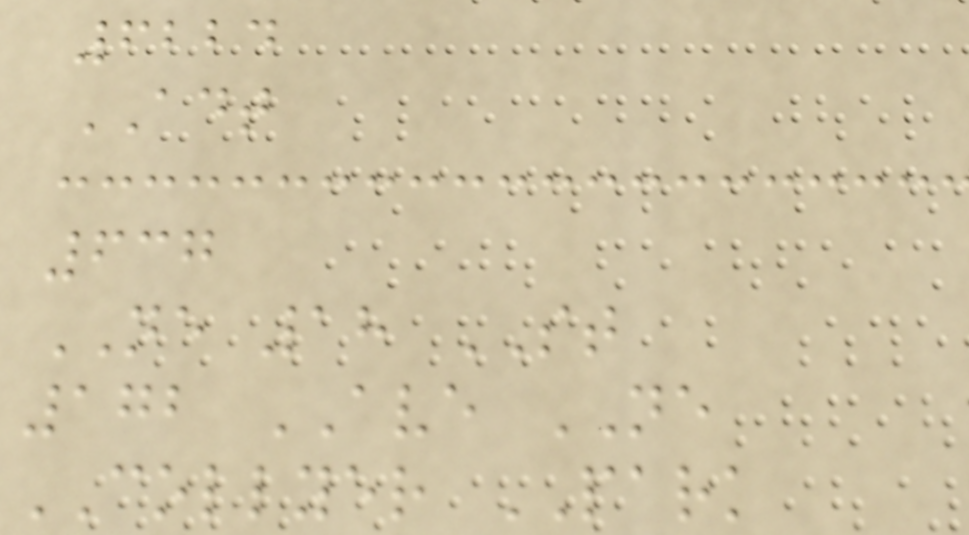6224
ADT
637
NE 18 ST
172 AVE NE
COLLYER PARK
